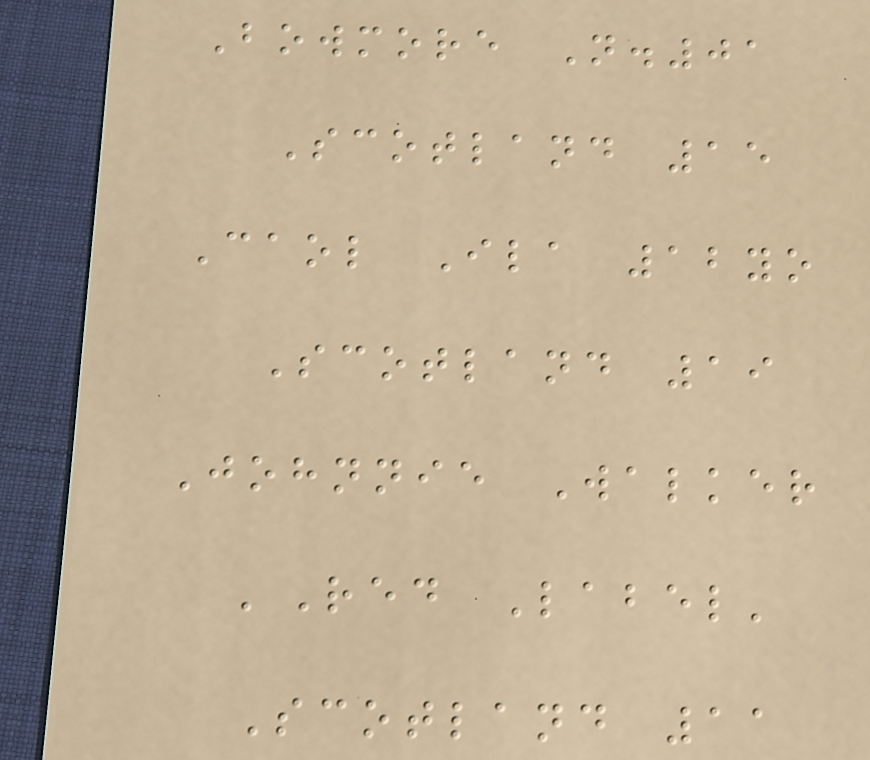Bowmore N.01
Scotland 15
Caol Ila 12yo
Scotland 19
Johnnie Walker
'Red Label'
Scotland 11
